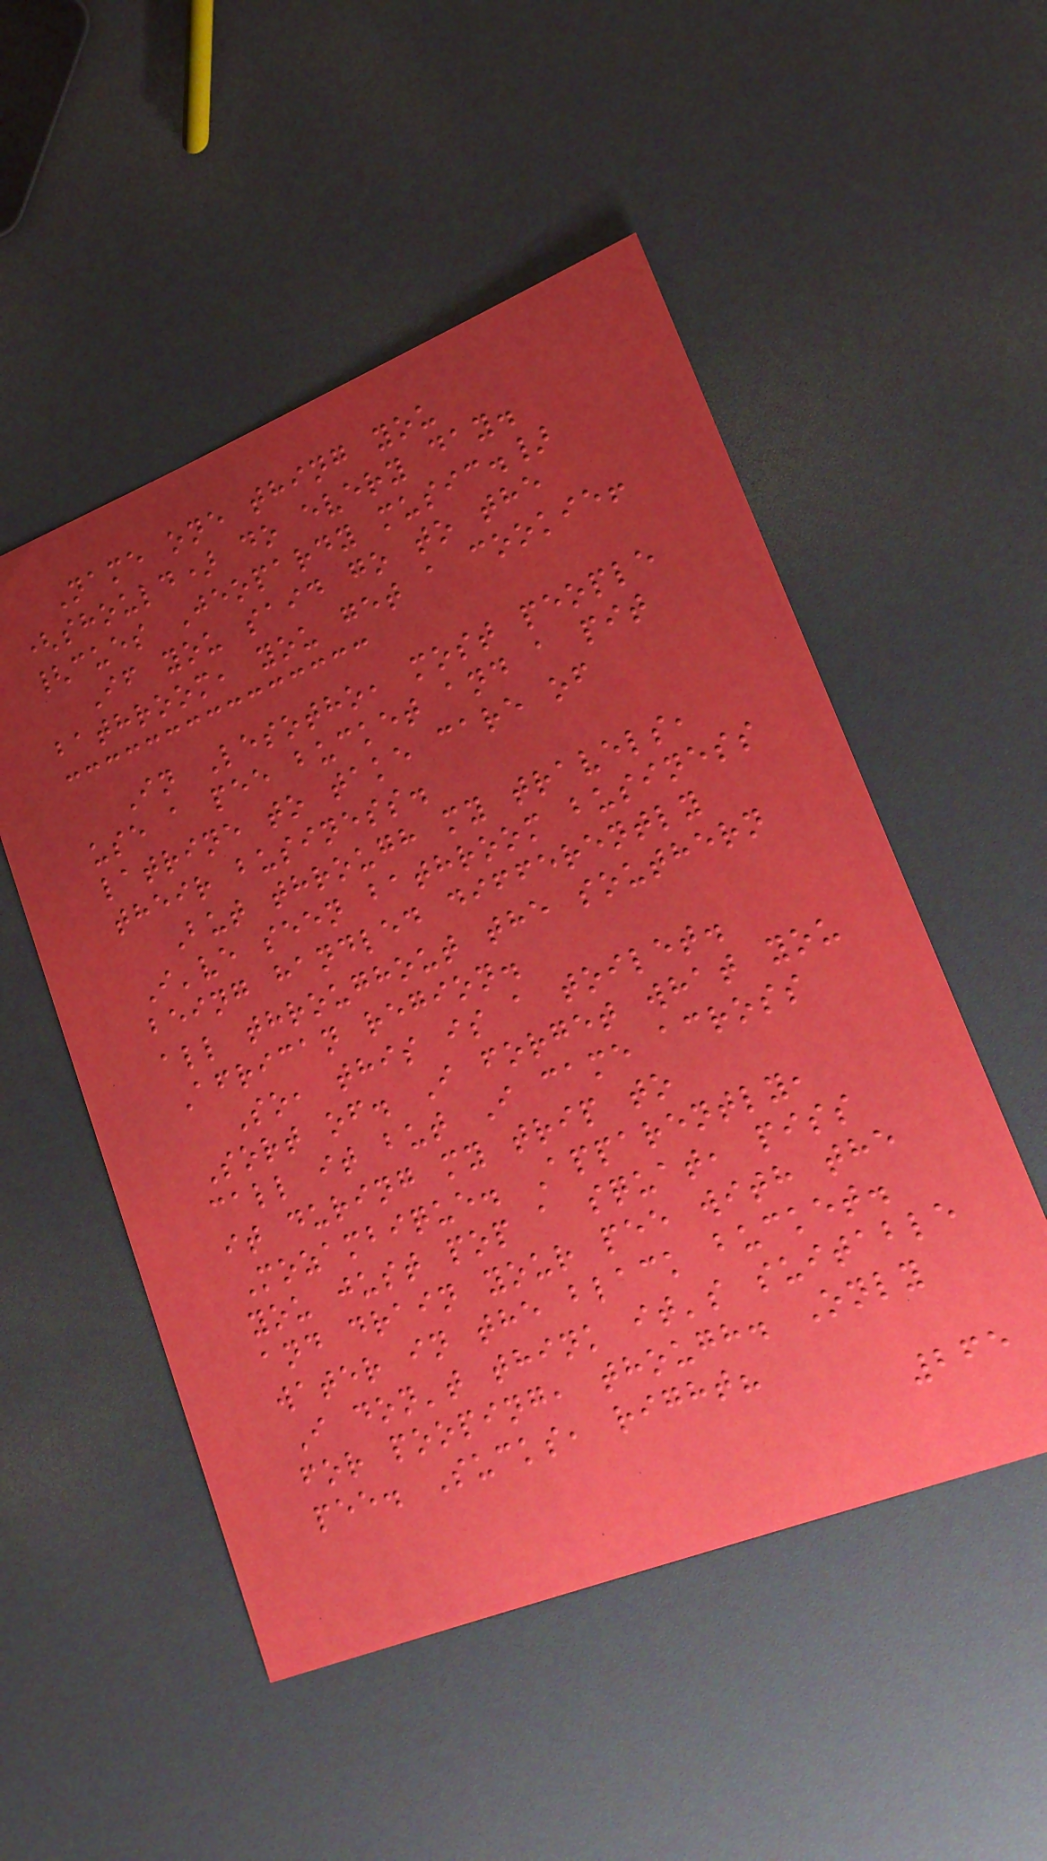Name one thing you
(should) do every day.
{cues Jeopardy music.}
If you said go to the
bathroom, you get a cookie!
In Lesotho, most people
use a pee bucket and a pit
latrine to take care of
their business.
But through my travels,
I've seen bathroom business
being handled differently
all throughout the southern
African region.
So, this is a toilet.
Sort of. I forget what you
call it but I came across
it during my trip to
Mozambique. Apparently,
you just pop a squat, piss
and drain your pee with the
water in the black bucket.
I don't think it's suitable
for pooping, though. Only
pee. Sucks, right?
265
